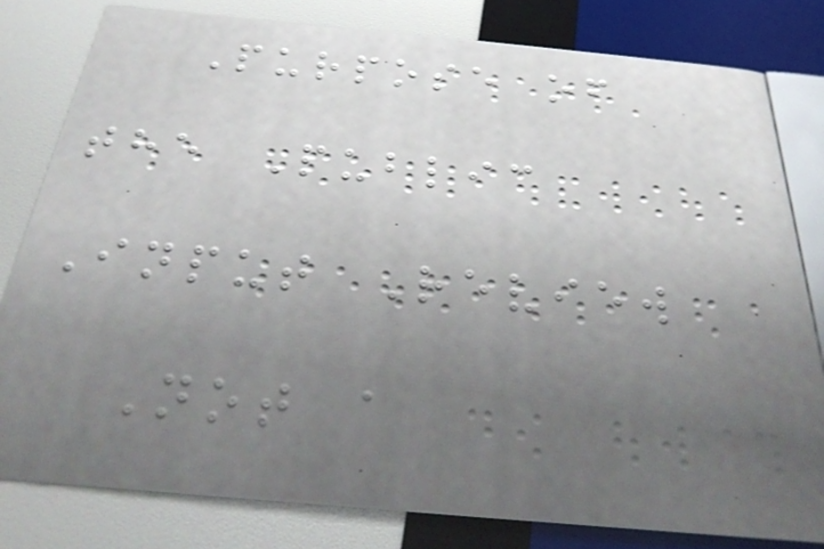Purpose of
the Public
Input Review
Not a
